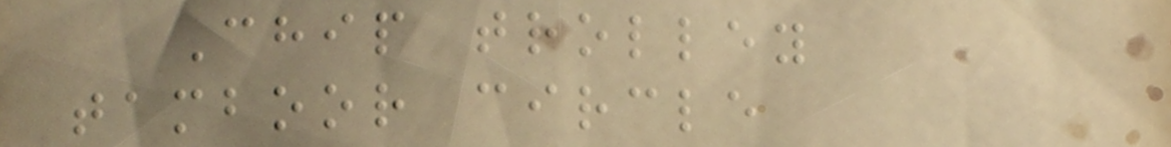Chip trolley
tamboor circle
